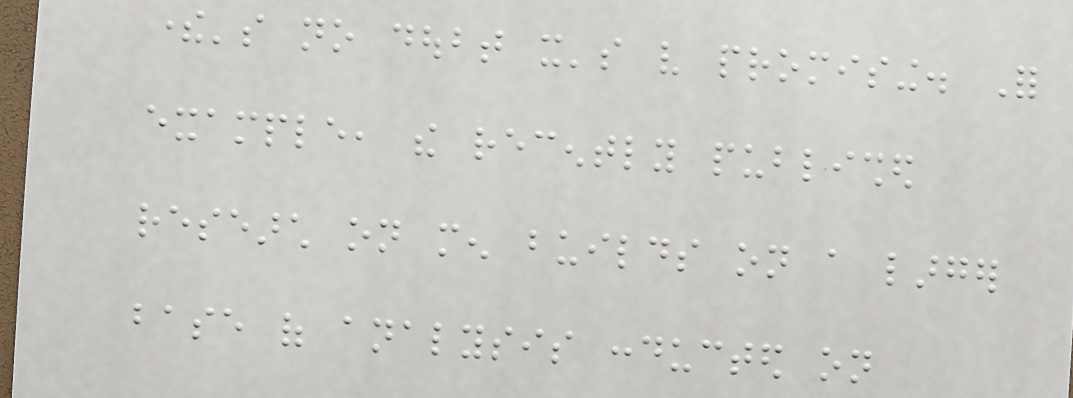there's no doubt it's very promising. For
example, the recently published
research on men builds on a larger
base of analysis conducted on
